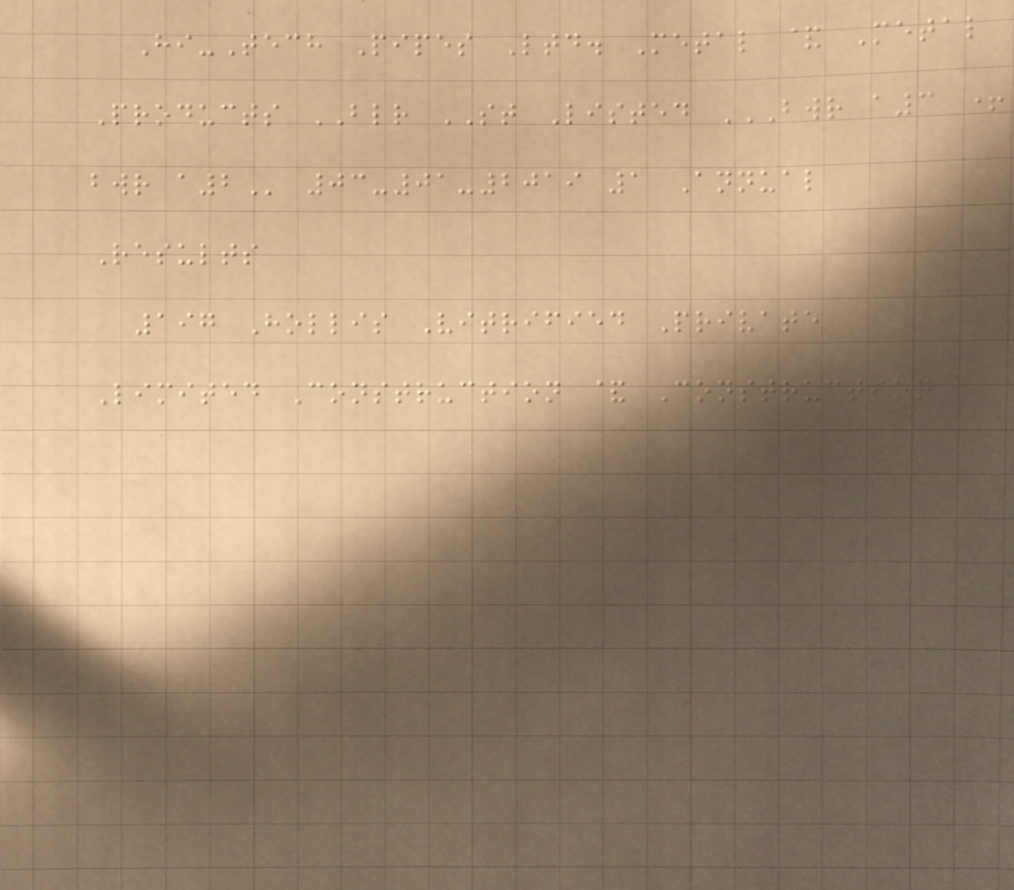Hi-Tech Pipes Ltd. Metal & Metal
Products BLR ST Listed BWR A3 +
BWR A2 03-01-2019 1 Annual
Results
197 Hollis Vitrified Private
Limited Construction & Construction
